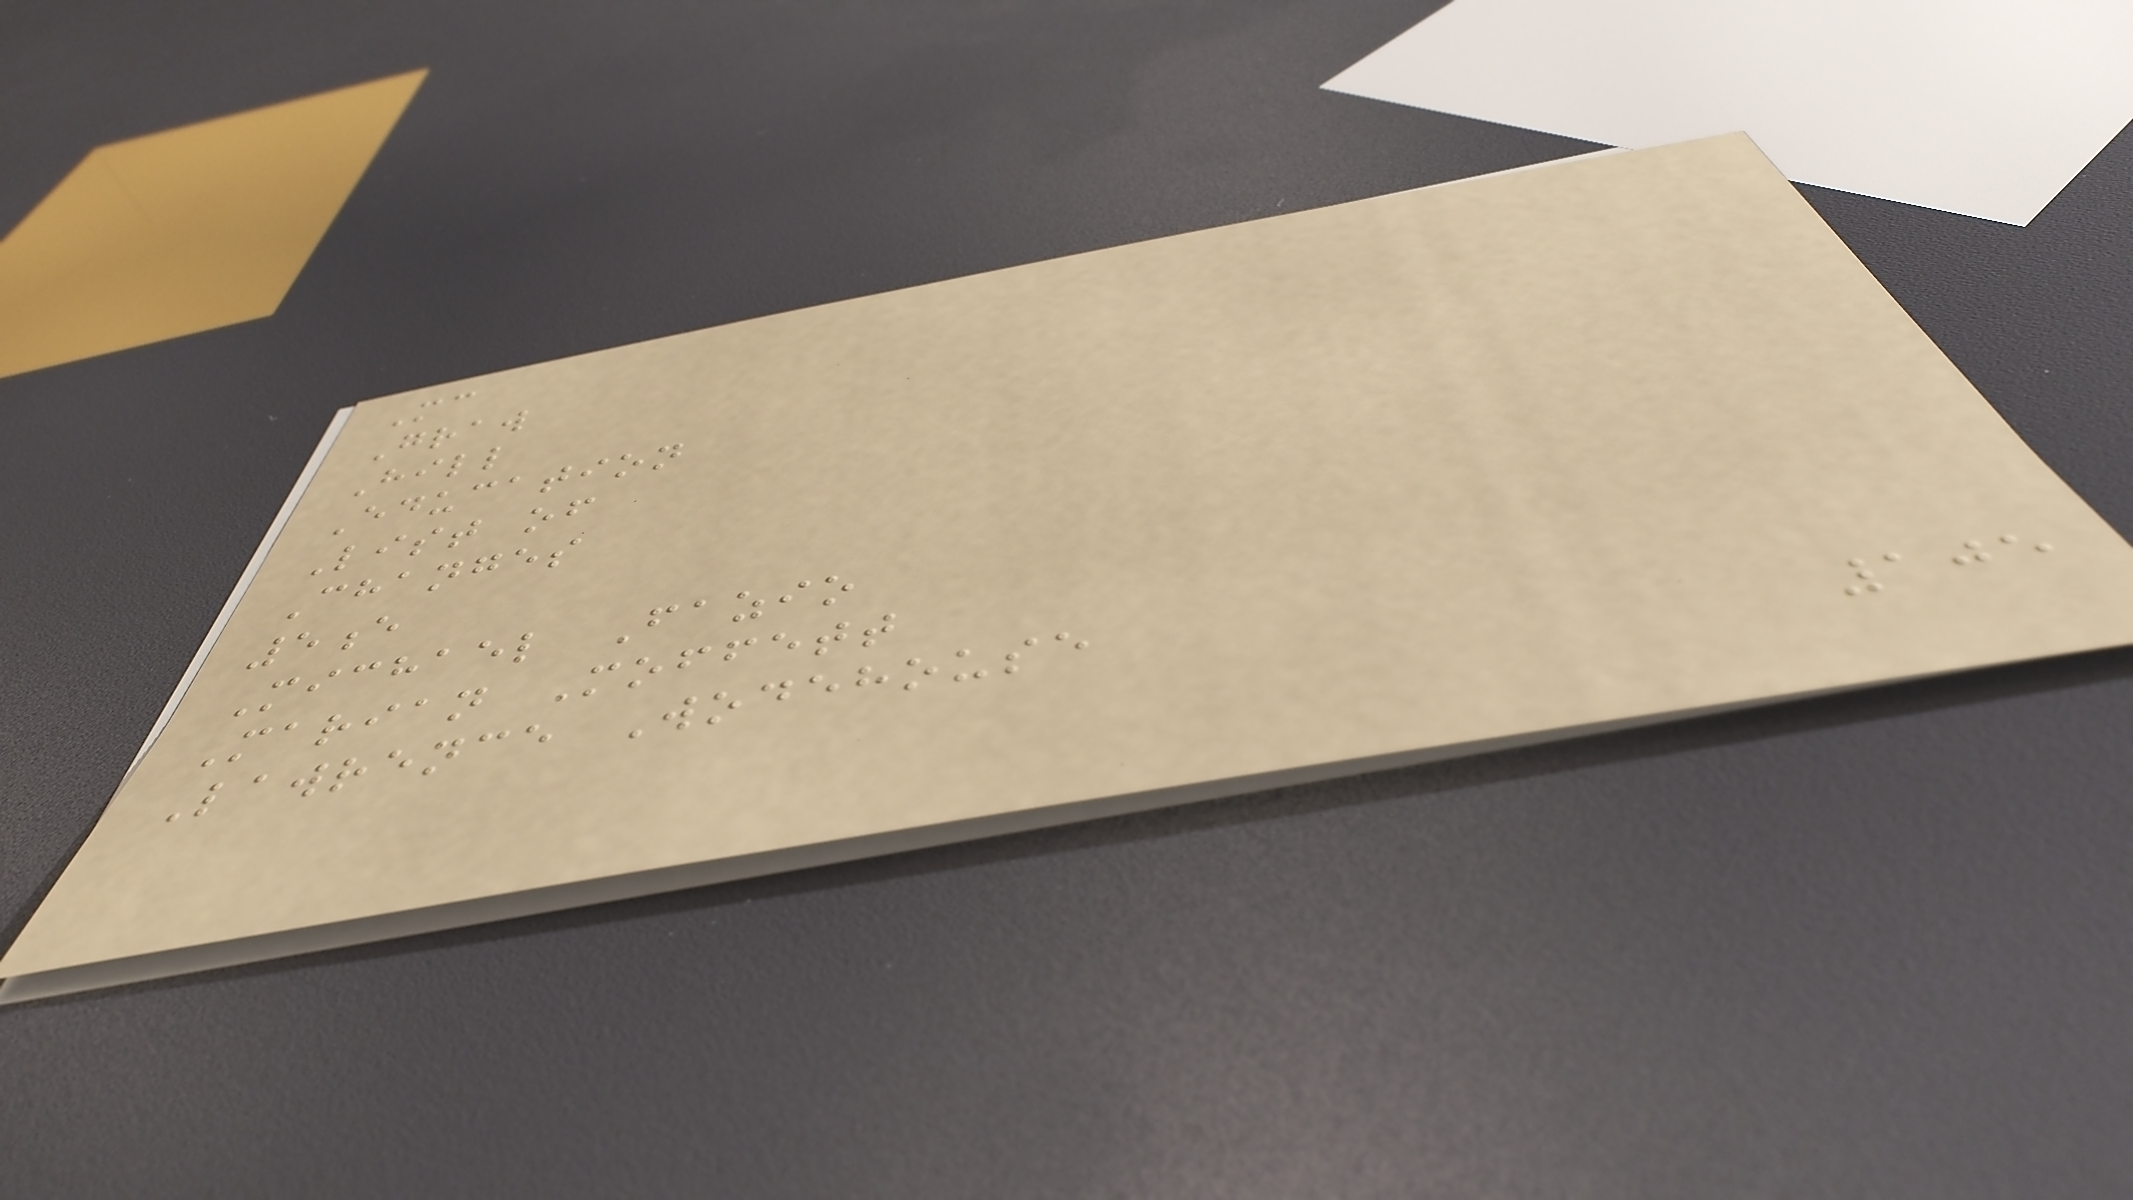Mc
Graw
Hill
Education
List of
Changes
5e
Michael Fazio
Marian Moffett
Lawrence Wodehouse
105
